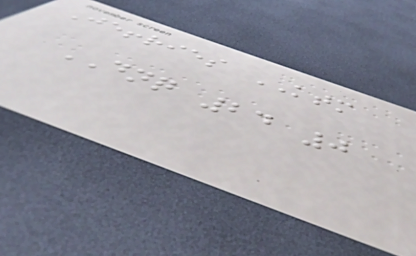Jeffries KTM
DNQ 24 0
